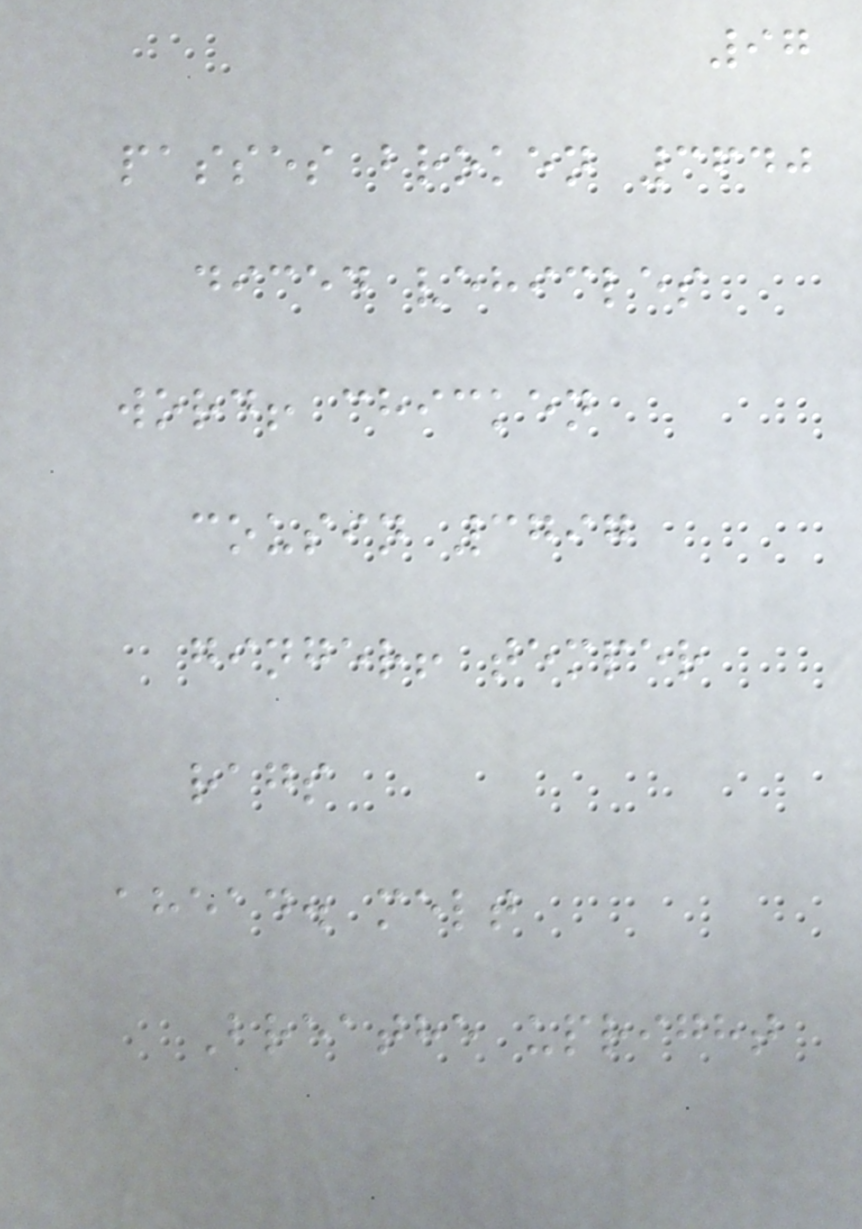97
passes broken 3640
diced vehicles
word! chicken
cousin 3797
ginger! temper
rags
ahead. melt
Breathe upright
